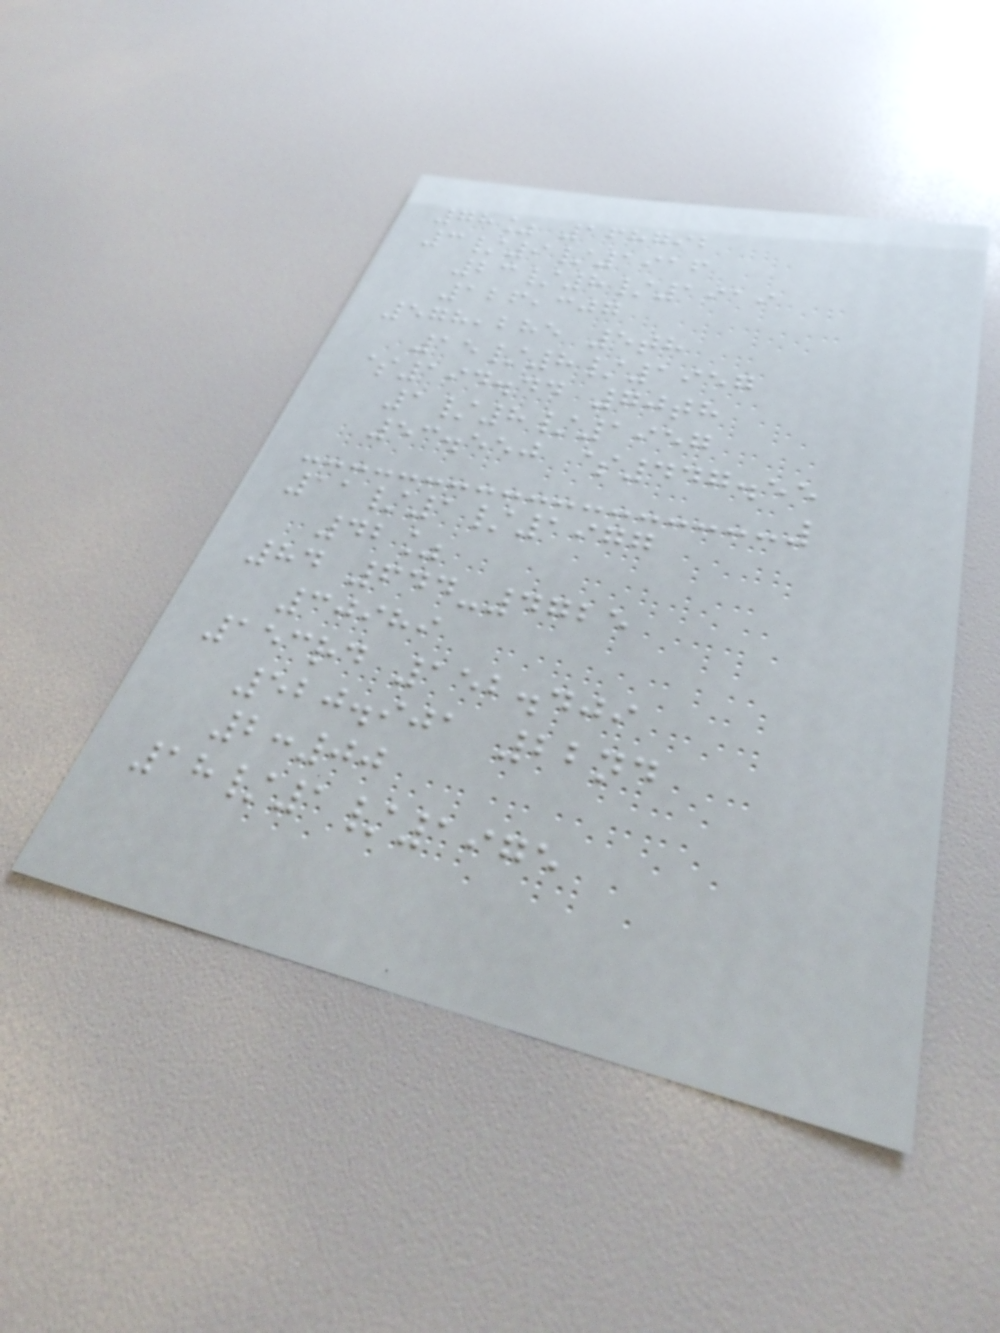78% 168792
3/9/1916
23/8/1919
126,307
578,285 5th
15/8/1957
$194.44 70th
1/8/1957
53.550 $447.55
11/1/1977
42%
84 644-4725
30989
153rd 152.409
520.901 22nd
2:00
18/1/1975
